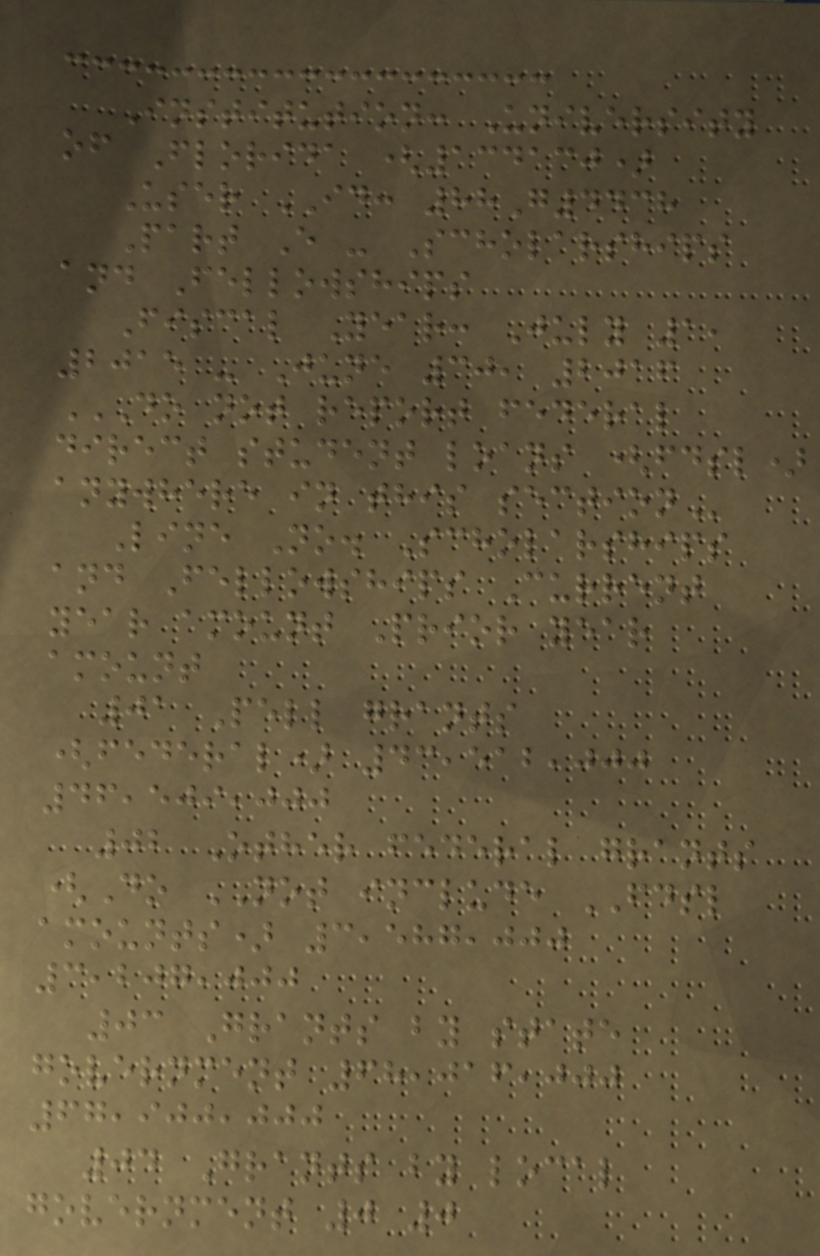Institution: University
of Florida (134130)
User ID: 88G4438
Part E - Scholarships
and Fellowships
Fiscal Year: July 1,
2015 - June 30, 2016
DO NOT REPORT FEDERAL
DIRECT STUDENT LOANS (FDSL)
ANYWHERE IN THIS SECTION
Line No. Scholarships
and Fellowships Current
year amount Prior year
amount
01 Pell grants
(federal) 43,512,000
46,509,000
02 Other federal grants
(Do NOT include FDSL
amounts) 3,587,000
3,207,000
03 Grants by state
government 68,016,000
67,900,000
04 Grants by local
government 0 0
